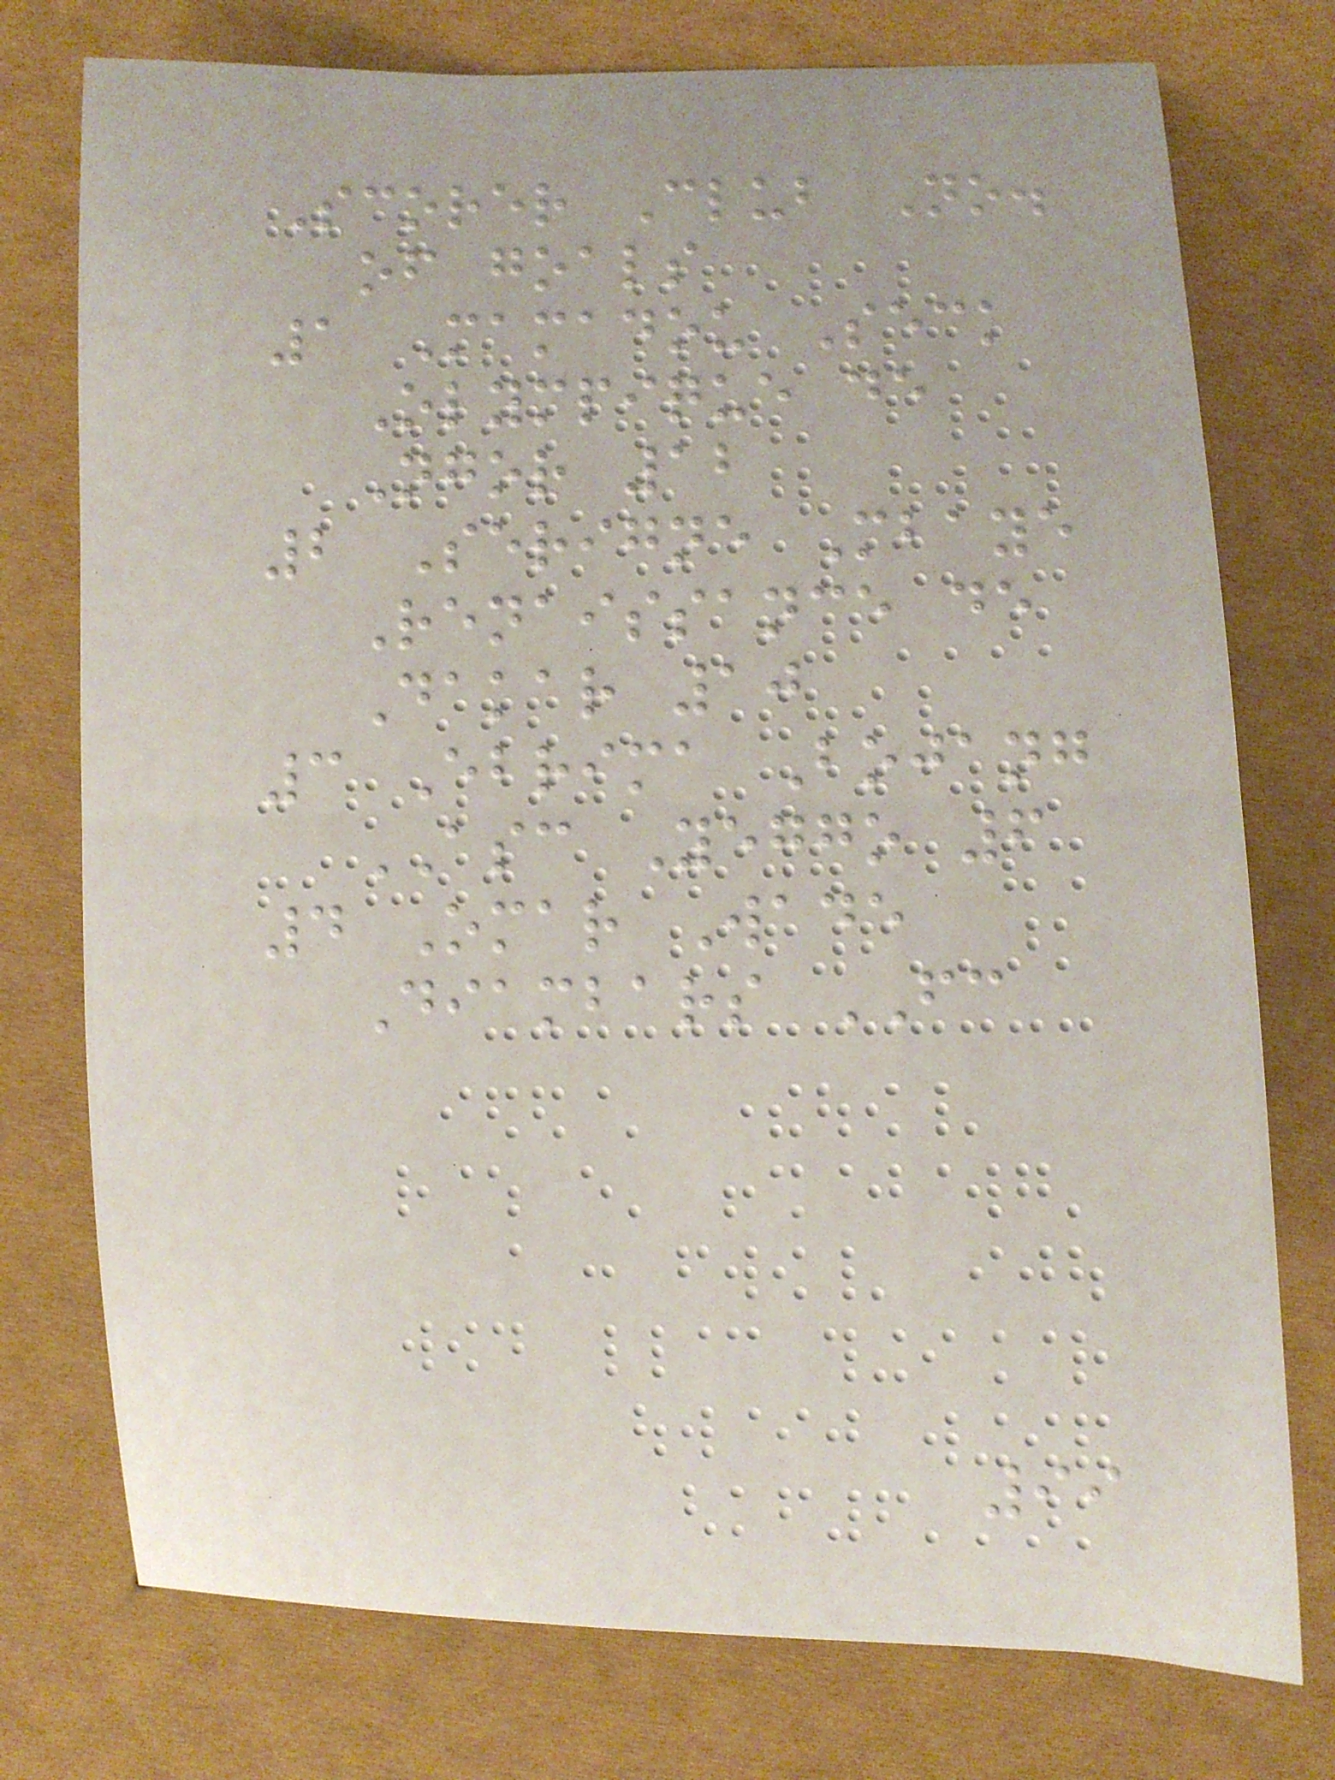Scorer Club No.
of goals
1 Mamadou Seck
Olympique de
Ngor 12
2 Serigne Mbaye
Renaissance de
Dakar 10
3 Ebrima Bojang
ASC Yeggo 6
4 Omar Wade
Diambars FC
99
